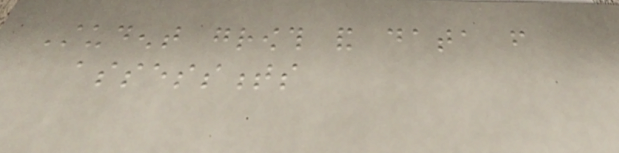Student growth and data from
assessments
